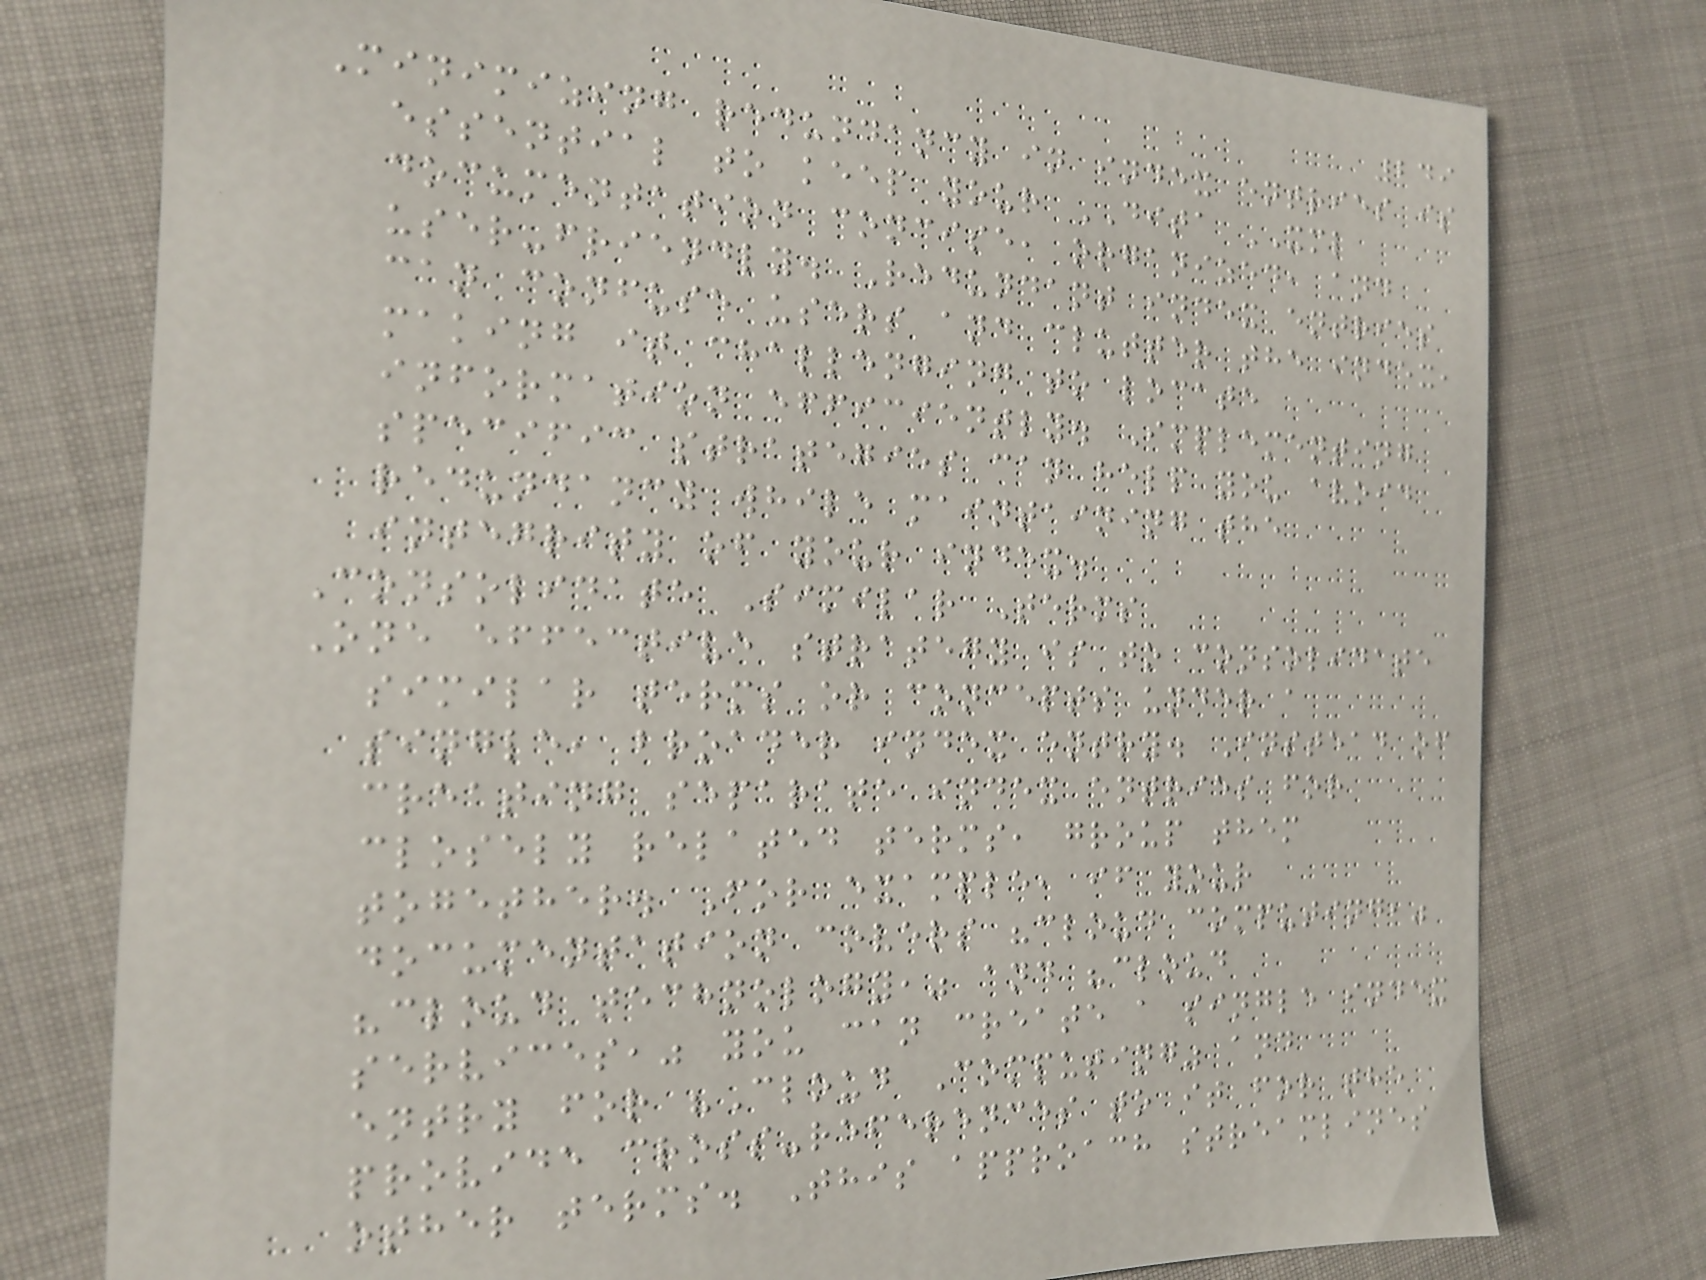249
Minimizing redundancy in index entries is
essential to keep your DITA XML
documentation concise, organized, and
user-friendly. Redundant index entries
can confuse users and clutter the index,
making it challenging to locate
information efficiently. Implementing
specific strategies can help you avoid
redundancy while maintaining the
integrity of your index.
Consolidate Similar Terms
One effective strategy is to consolidate
similar terms or concepts under a
single, broader index entry. Instead of
creating separate index entries for
closely related terms, group them
together. For example, if your
documentation covers "cloud computing,"
"cloud technology," and "cloud
services," you can create a single index
entry for "Cloud Computing" and
provide cross-references to it for the
other terms. This approach streamlines
